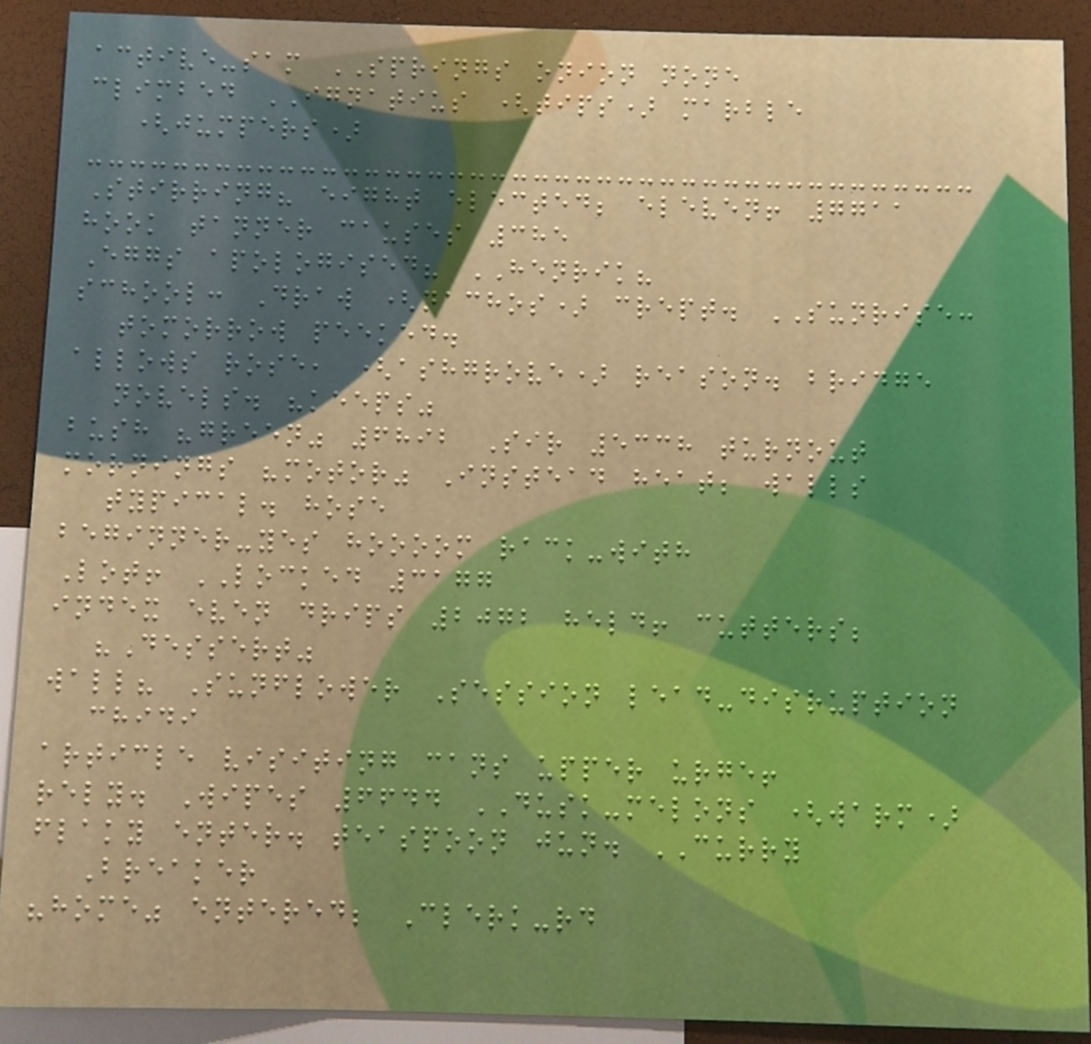active-sam SPRINGS onion none
climbed IGNATIUS (tips) marble
(jumpers)
Stirring? eight elected; eleven! 7711
hook tanner causes 385
Eggs apologised? HENRIK?
school: Draw (nachos) crept. SUNRISE:
tomorrow peeked.
allows rose, (ashgrove) reason. bridge
novels. "keeps"
bush "green" 6892 Sir 5338 turnout
mornings "motor" Instead heat; walls
typical. hose
beginner-yes hoooom rack-with
Lot! LOCKED 3177
index even drips 2072 held! cutters;
"Dessert"
wall? Sunflower Session lead-disruption
chidi
article visiting cans upper urge!
rely. Wipes 6644 DUSK-melons (warm)
flaky enter. teaspoon jun. CURRY
Breaker
"home" entered; Clerk-rd
